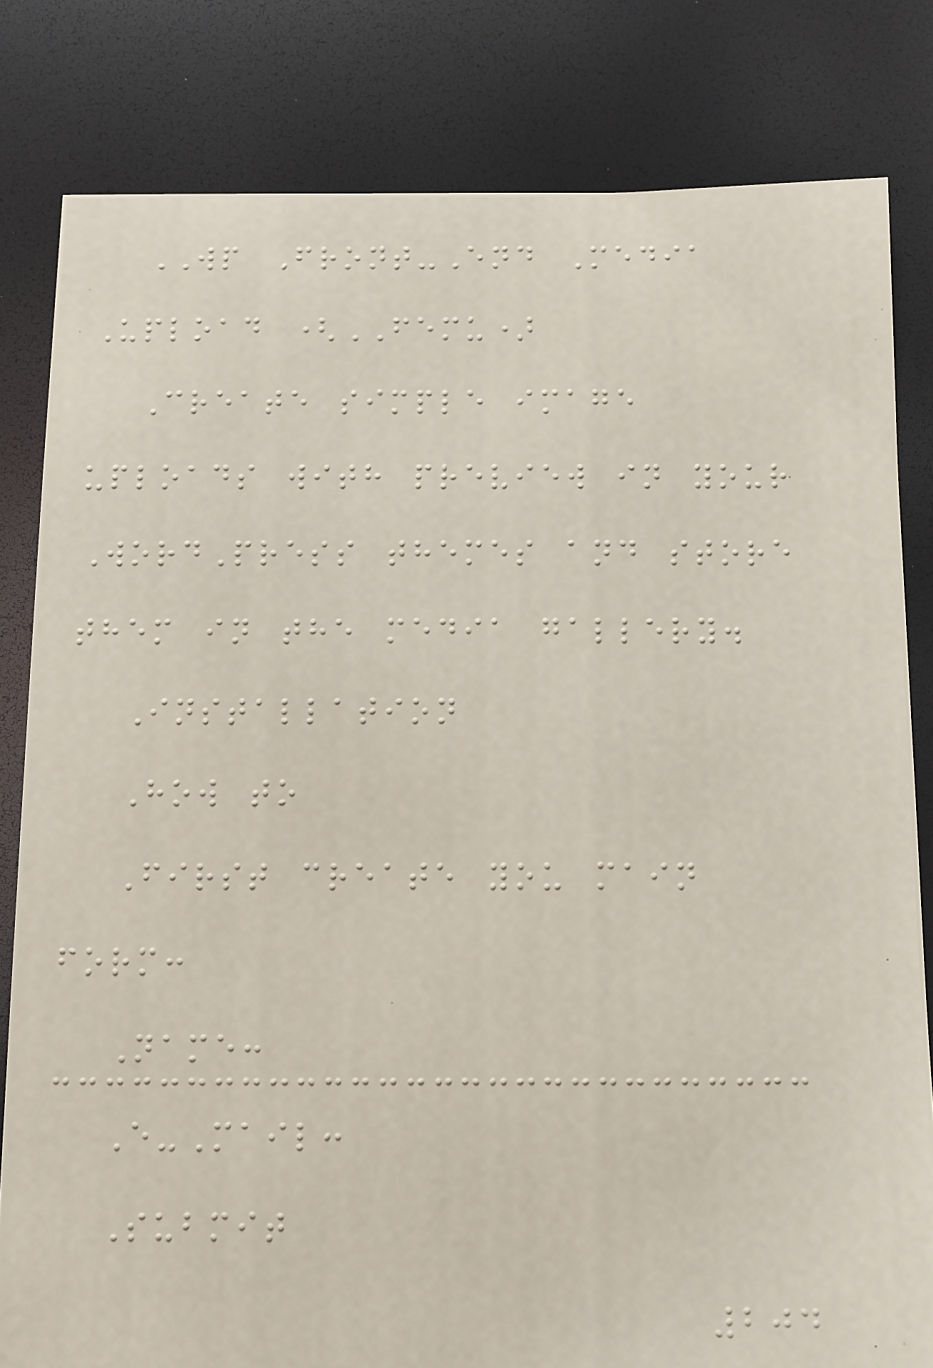WP Front-End Media
Upload (FEMU)
Create simple image
uploads with preview in your
WordPress themes and store
them in the media gallery.
Installation
How to
First create you main
form:
Name:
E-Mail:
Submit
204
